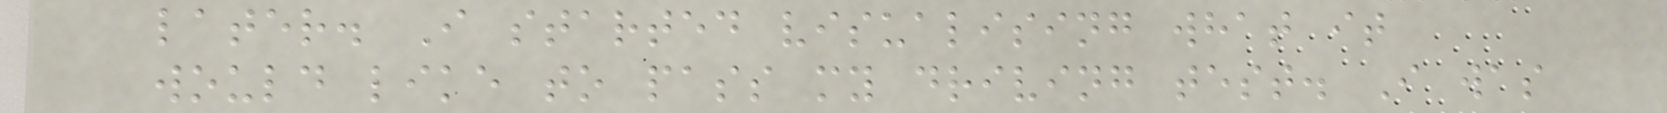later. I started visualising what it
would like to pass my driving test. I was
